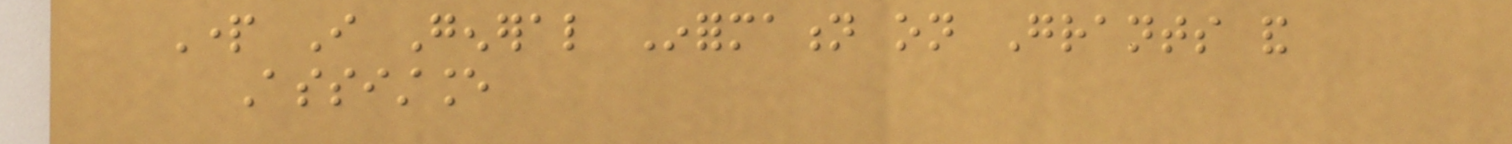Part I General Information on Grants and
Assistance
